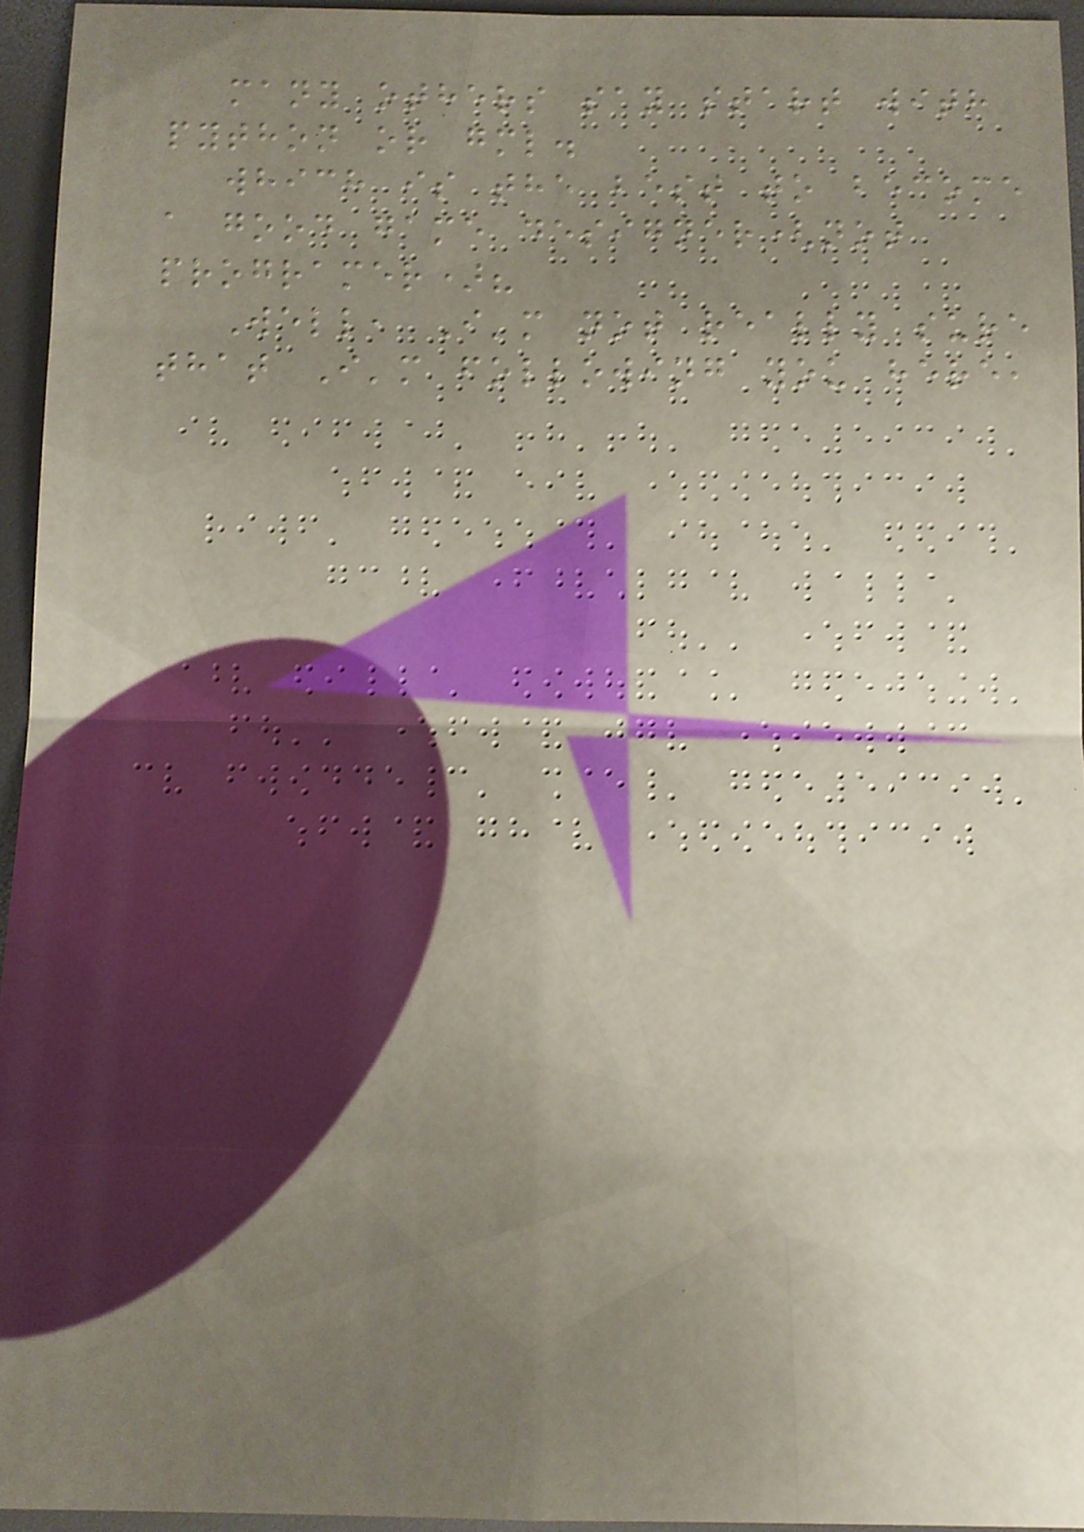many others say start with
python or gml.
which is the best to become
a good game designer(not
programer)?
Well, I'm not really sure
that I'm following you here,
